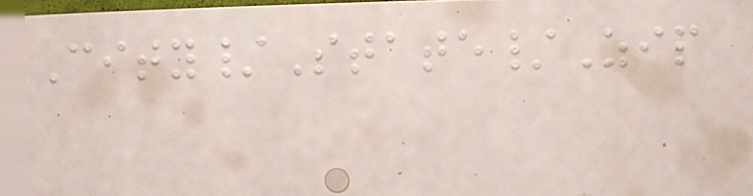City/State/Zip
